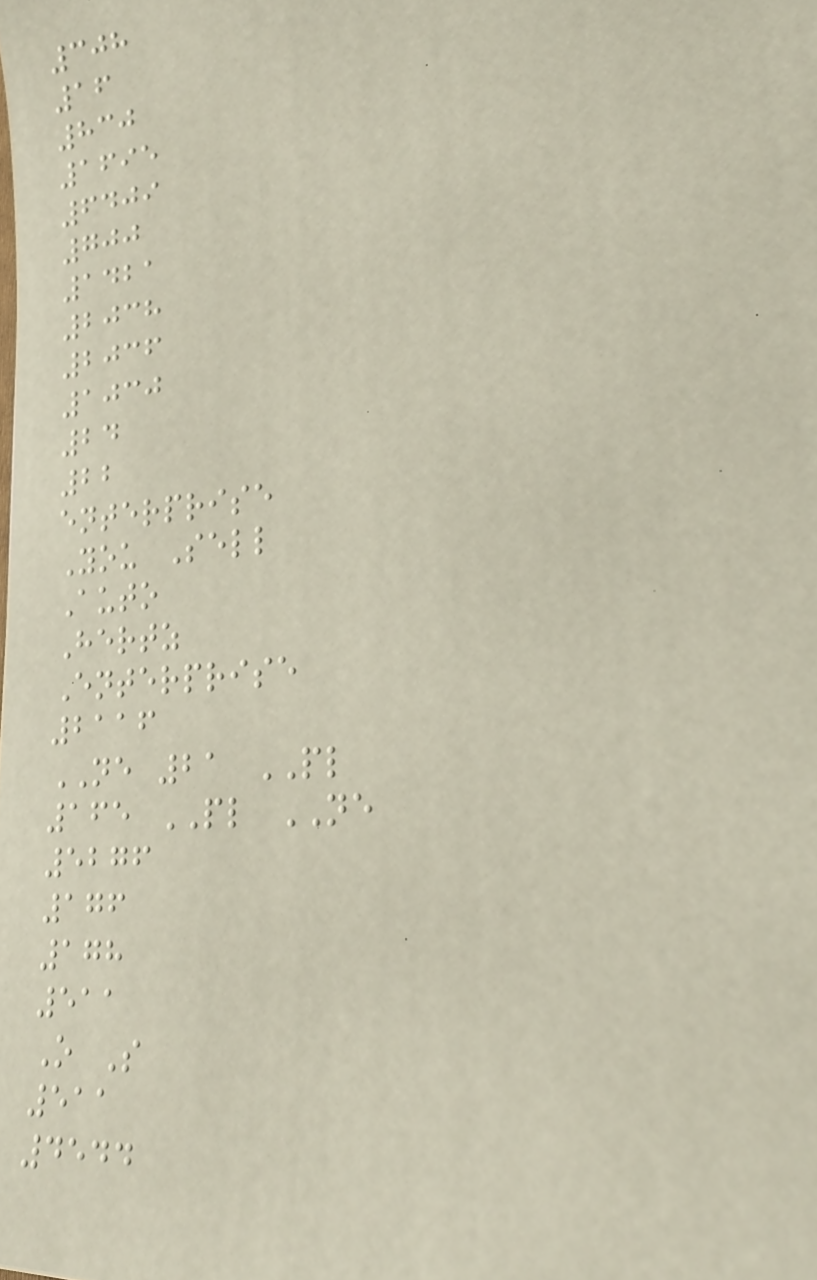308
16
830
1695
6409
700
1421
2038
2036
1030
24
22
enterprise
You Sell
Auto
Hertz
Enterprise
2116
NE 21 PL
165 PL NE
5276
176
178
511
O S
511
4544
